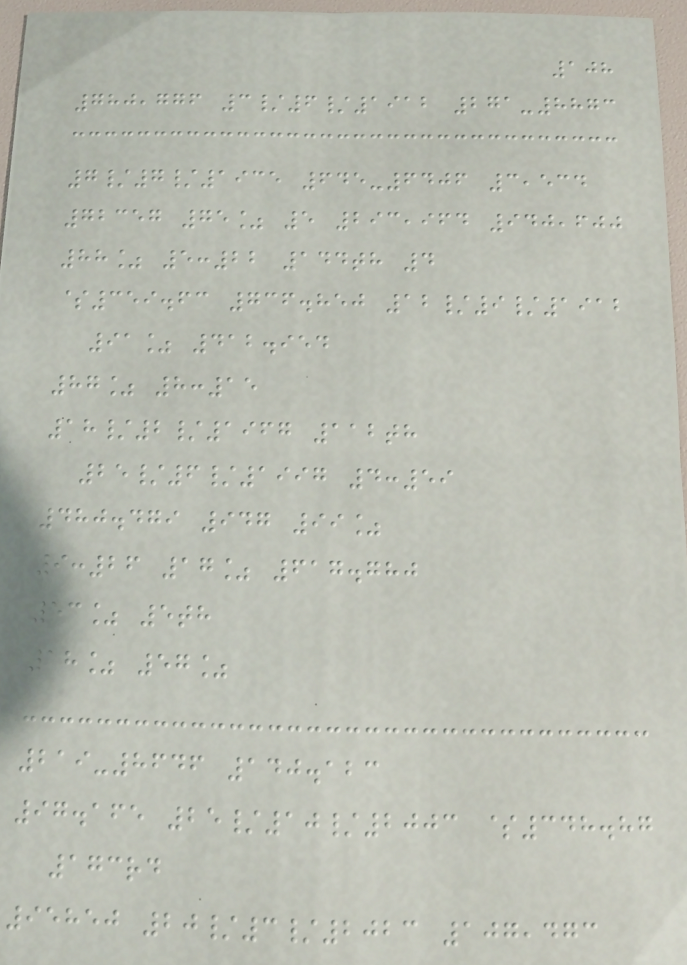108
780,776 3/6/1912 271-8873
7/7/1935 645-6406 3,534
72357 75% 5 293,964 940,600
88% 5:22 144th 4
$359.63 736.850 12/9/1912
91% 412.954
87% 8:15
18/2/1967 112th
25/6/1997 4:59
480.479 947 99%
9:26 17% 617.780
53% 5th
18% 57%
219-8646 140.123
97.165 25/10/2003 $348.87
173rd
95850 20/3/2023 107,473
